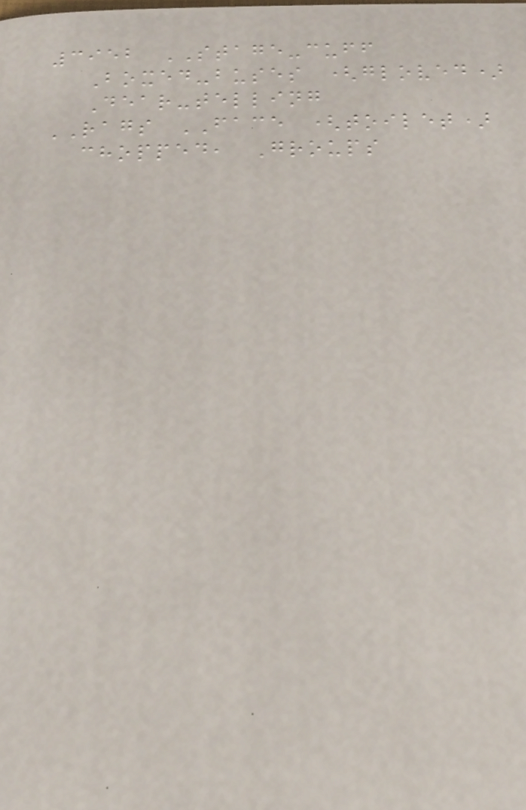3952 STAGE-cuff
Boxed-buses (gloved)
Dear-telling
RAGS FACE (toilet)
chopped, Groups
